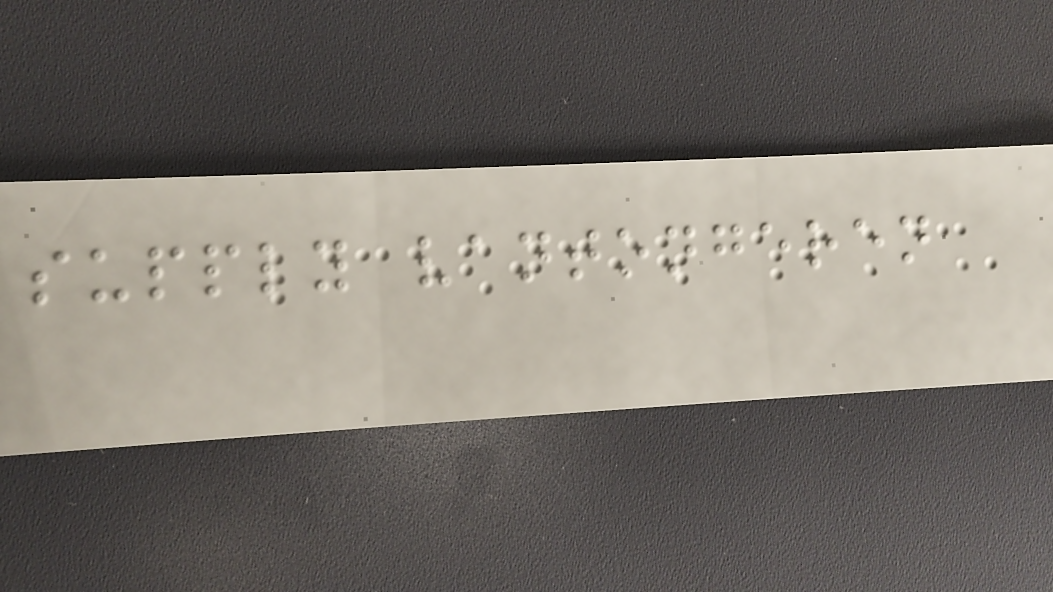supply vantongeren
